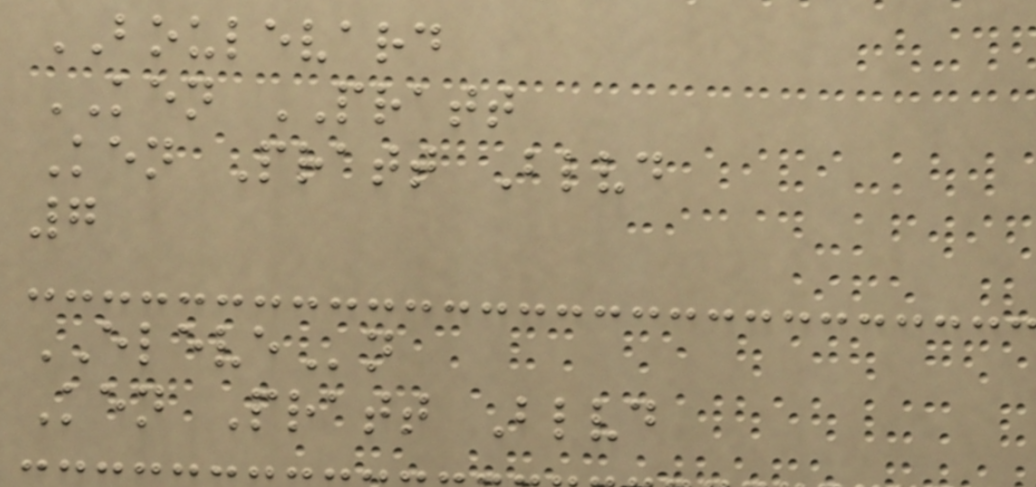BOULEVARD
KEN PRATT
Ken Pratt Blvd
7
ELEVEn
Ken Pratt Blvd
